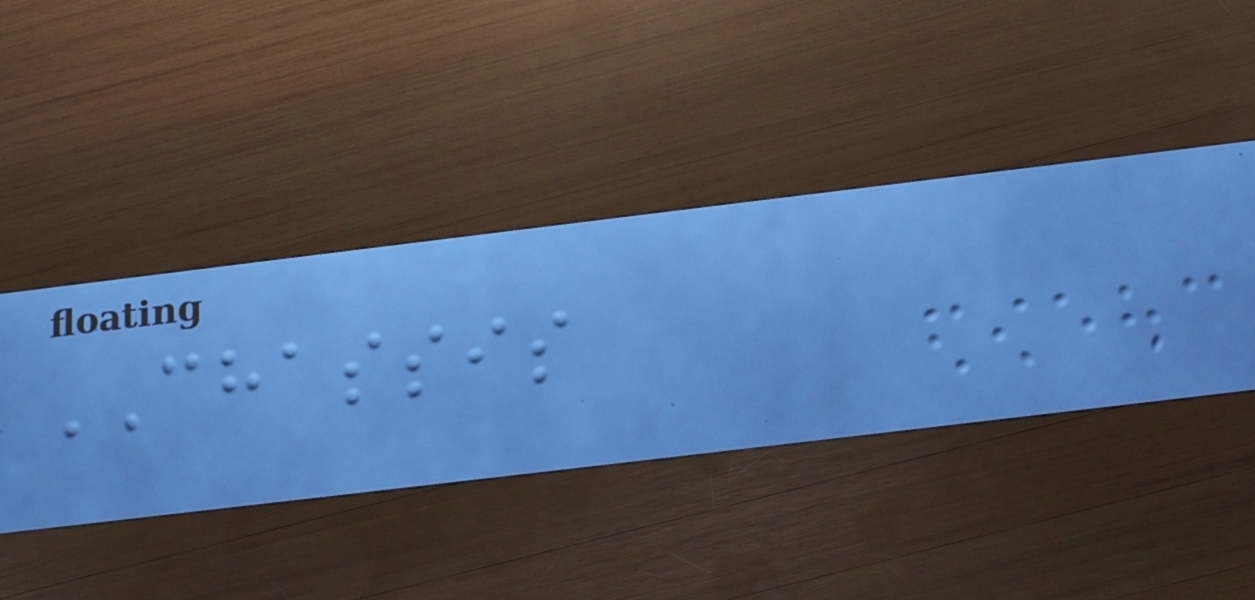CHASSIS
